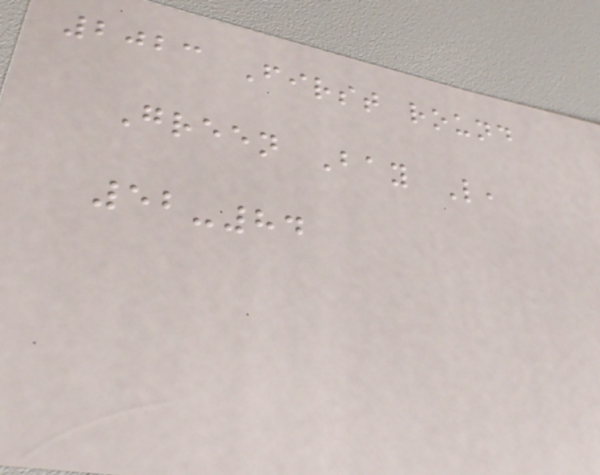2023 First round
Green Bay L,
52-84
